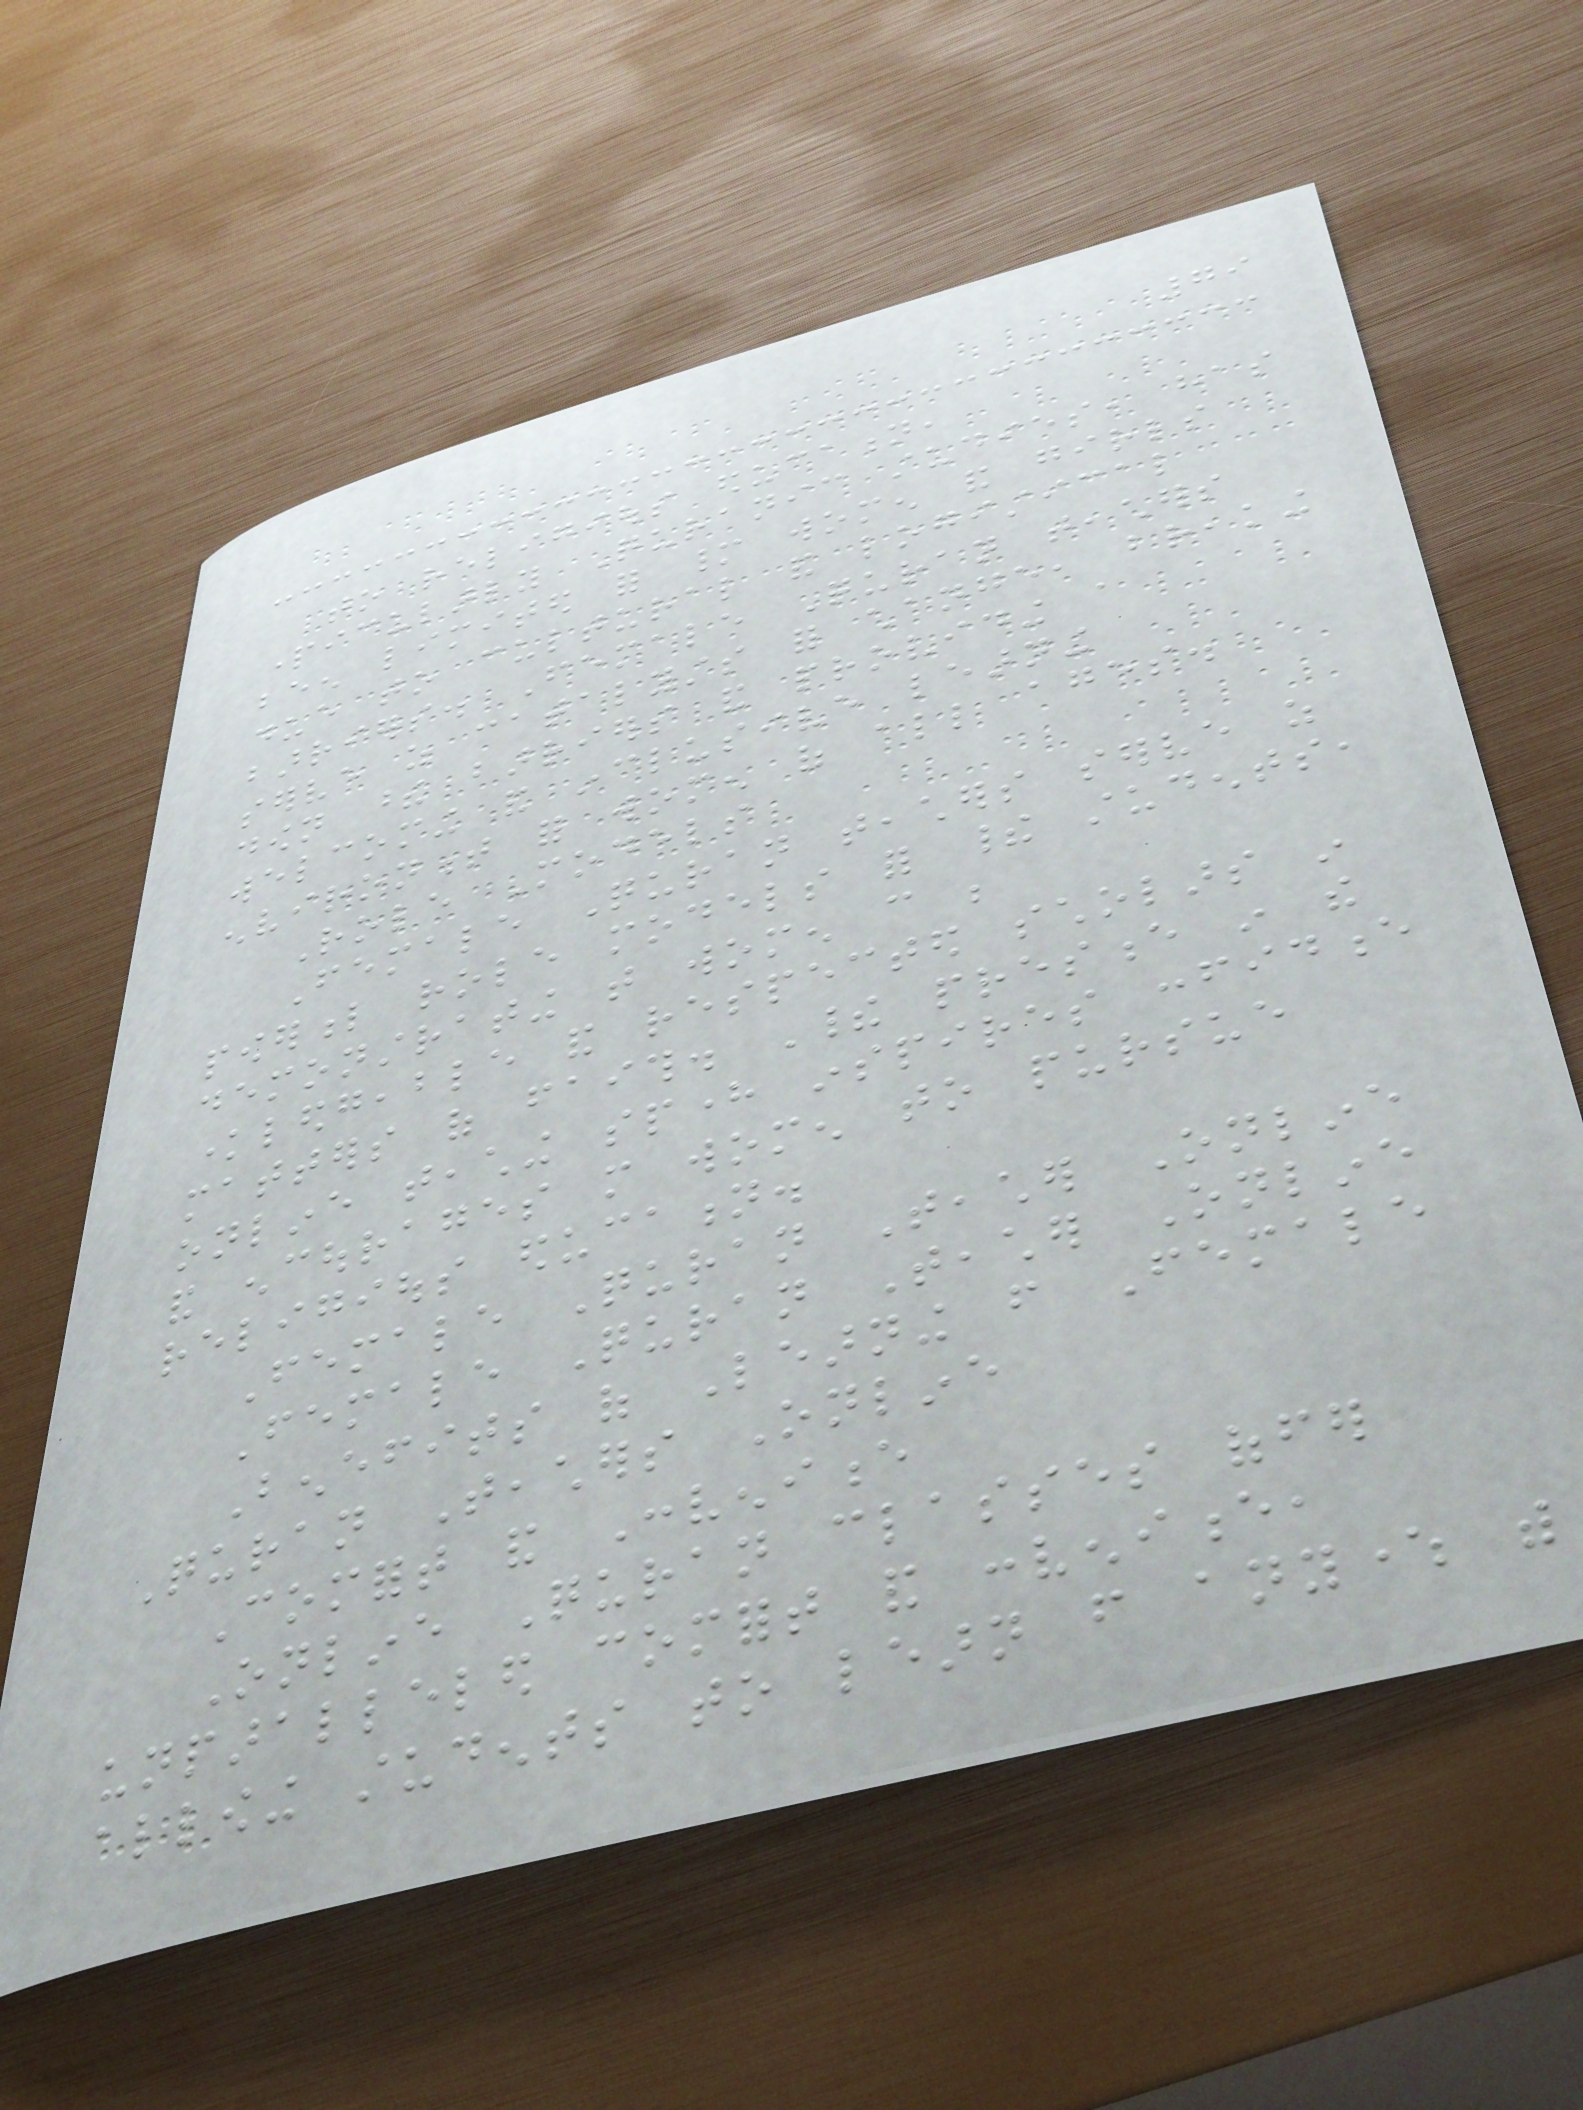79
to religious education,
particularly Quranic studies, has
been limited for many women and girls
due to cultural and logistical
barriers. Female Quran teachers
serve as catalysts for change, breaking
down these barriers and providing a
welcoming and inclusive learning
environment for women of all ages.
Role Models
Female Quran teachers serve as
powerful role models for their students,
demonstrating that women can be
knowledgeable and respected scholars in
matters of faith. Their presence in the
online teaching sphere inspires confidence
and encourages more women to pursue
religious education.
Female Quran Teacher Online
Female Quran Teacher Online
Benefits of Learning from Female
Quran Teachers Online
Comfort and Convenience
Online Quran classes offer
unparalleled comfort and convenience,
allowing students to learn from anywhere with
